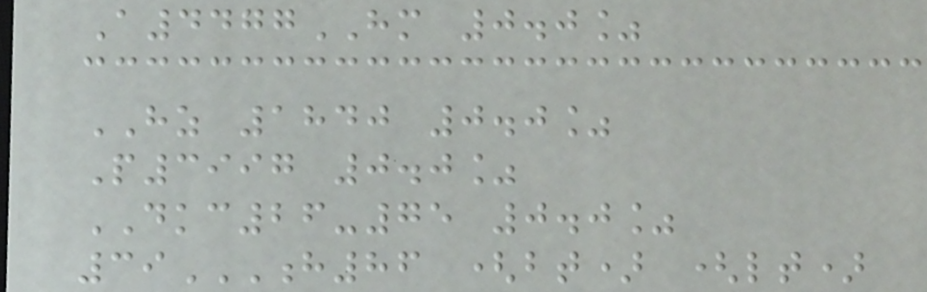A4477HM 0.0%
HZ 1840 0.0%
P3997 0.0%
DKC26-75 0.0%
39H86 (BT) (LT)
